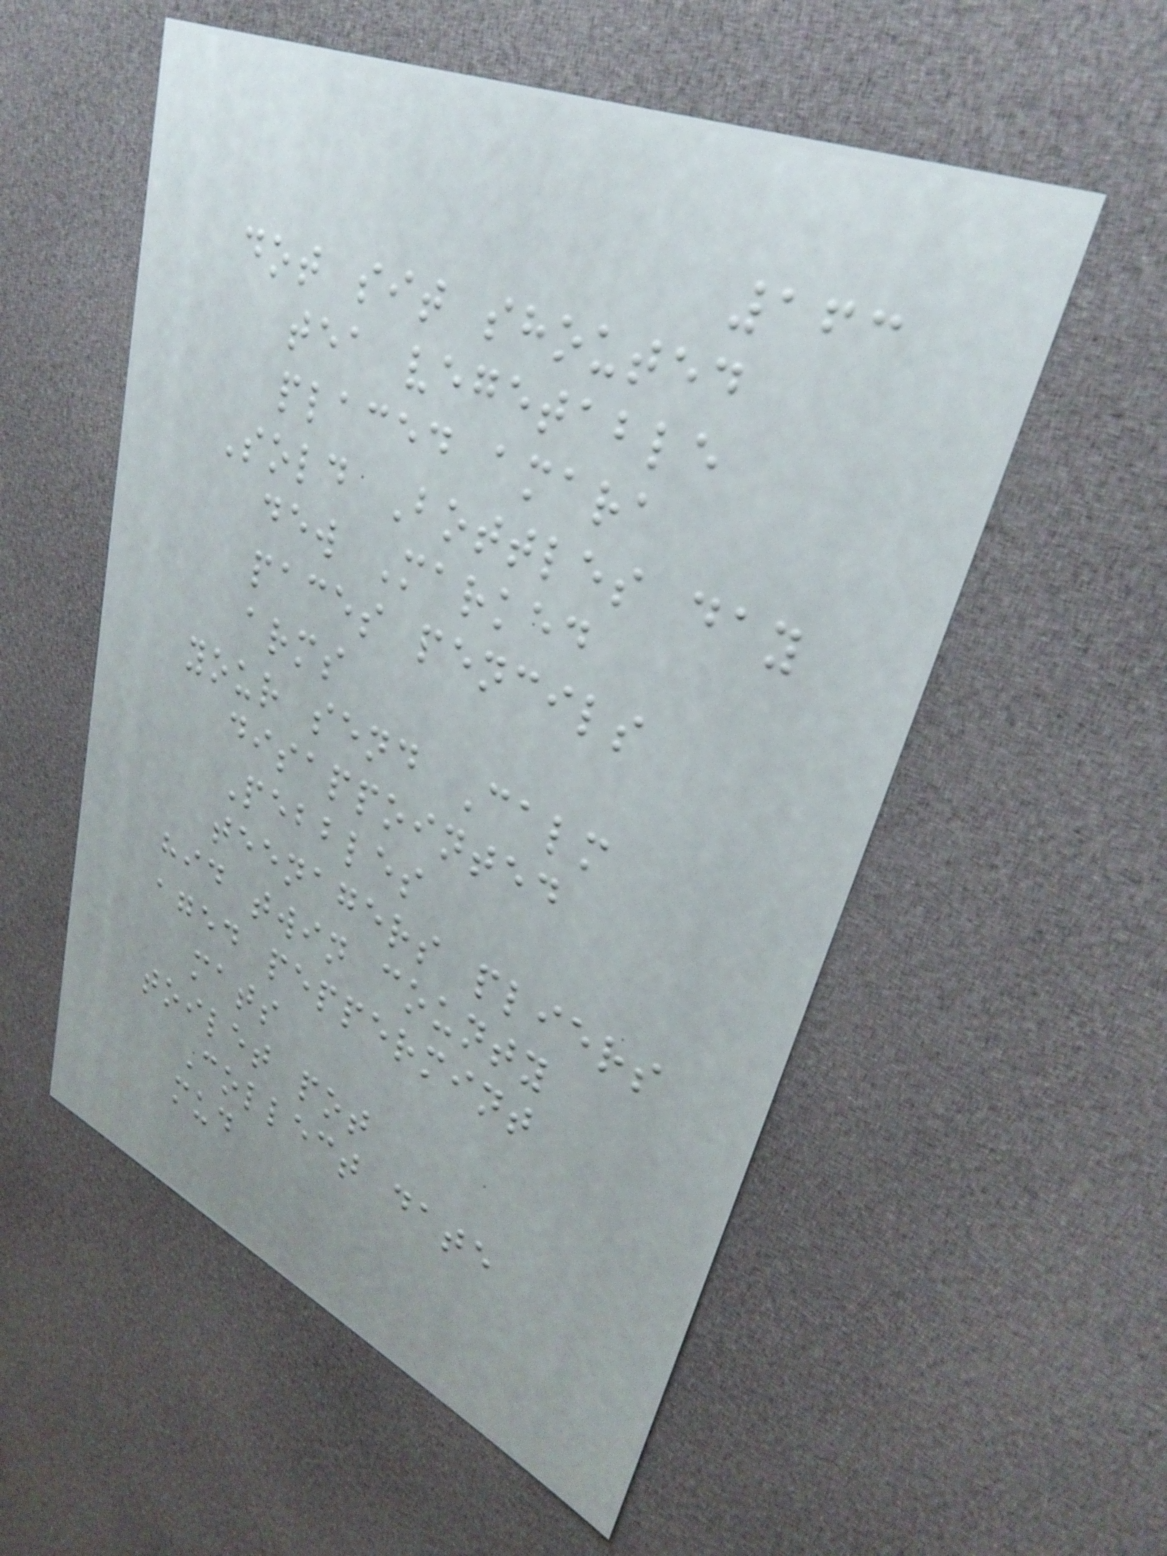163
dot sit shouted
tea vegetable
placed amara
Sold Bottles day
dew Marked
paces pencils
arms
your send Calm
disappointed
Pebbles
teenagers pliers
hid twin county
aged peppermint
mats
toilet pot
Collect date
mud
